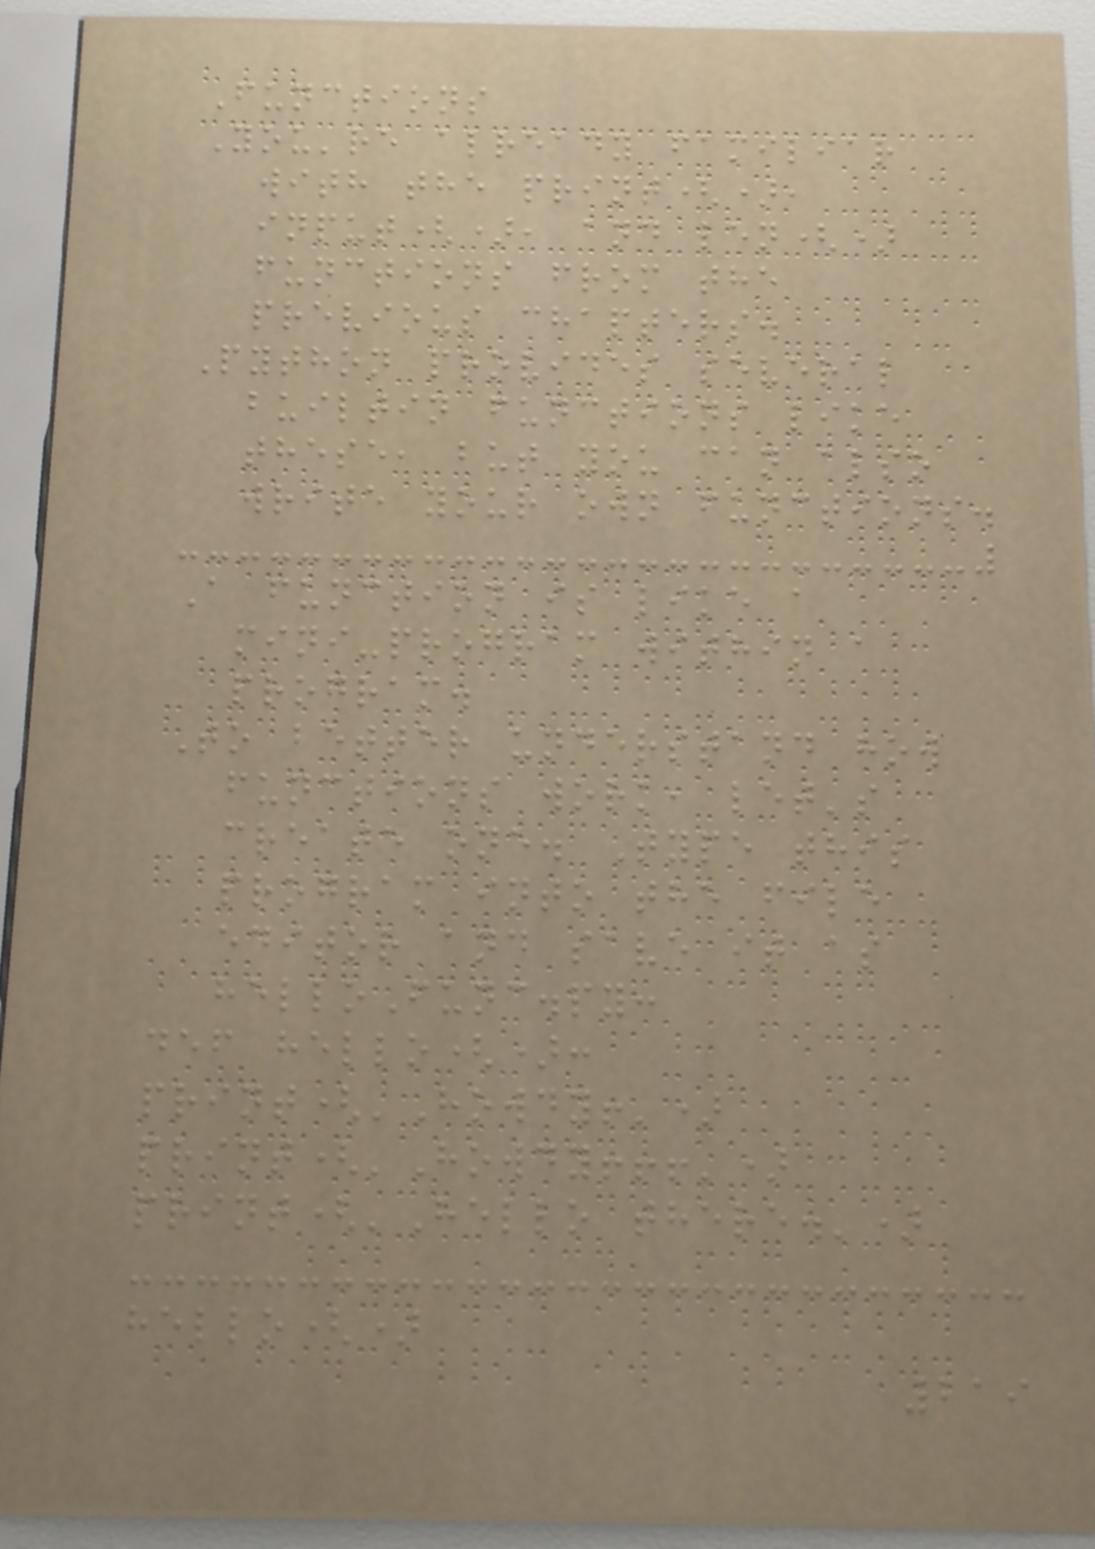Functions
You're already familiar
with the print(),
input(), and len()
functions from the
previous chapters.
Python provides several
builtin functions like
these, but you can also
write your own functions.
A function is like a
mini-program within a
program.
To better understand how
functions work, let's
create one. Type this
program into the file
editor and save it as
helloFunc.py:
def hello():
print('Howdy!')
print('Howdy!!!')
print('Hello there.')
hello()
219
